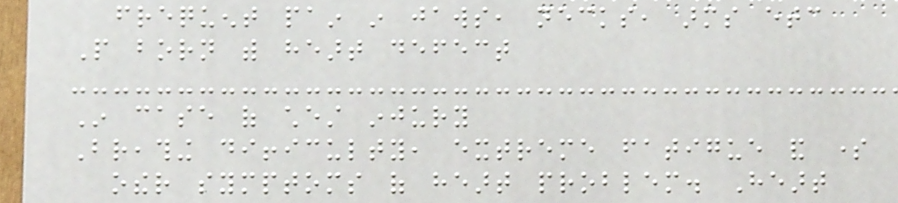frequent pain in jaws, necks, arms etc
People born with heart defect
In case of chest injury
Breathing difficulty, extreme fatigue and some
other symptoms of heart problem. Heart
